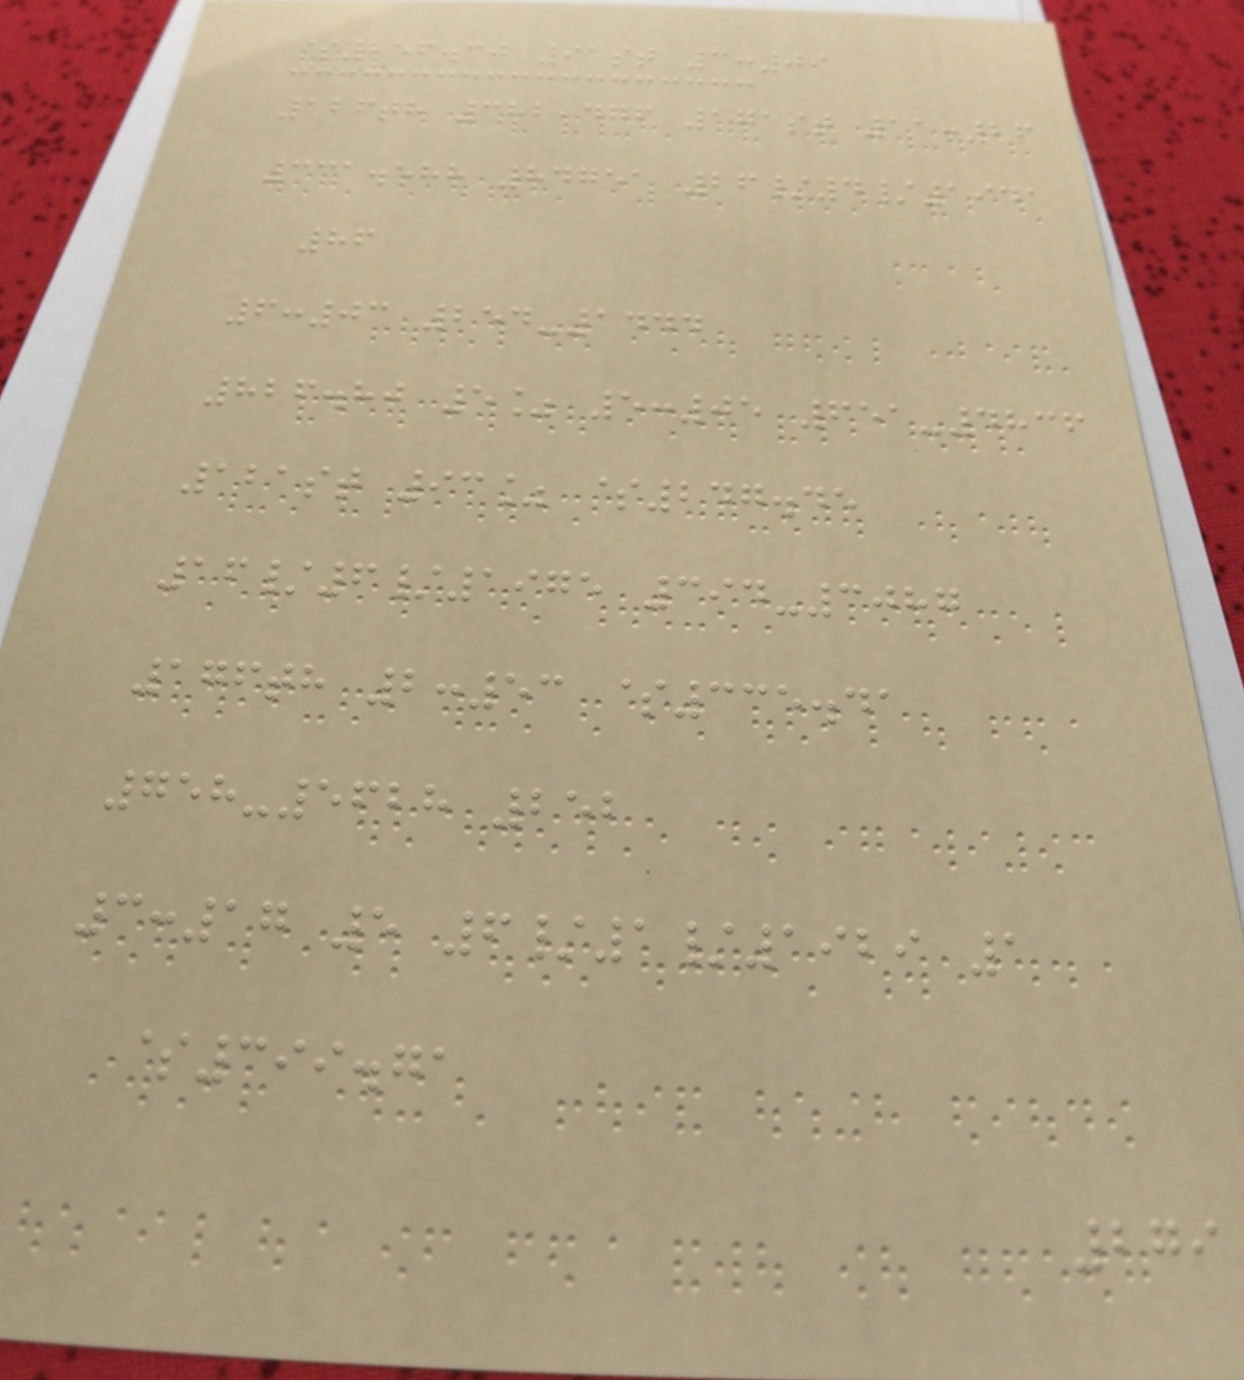$256.30 91st 3:09
126th 382,476 171st 11:26
331.588 84751 26/4/1941
86
6:03 254-1444
826.80 5% 5:05 651-4836
121st 93% $247.45
16/6/1975 394-3087
176th 2:53 $335.41
758-5628 252
3:17 5 6/1/1929 1
$399.71
279
